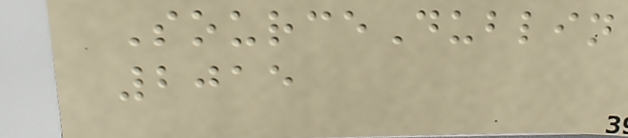SourceDublin
2015
